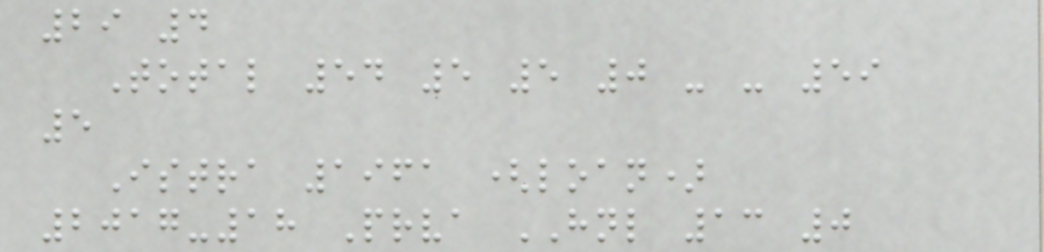29 4
Total 54 5 5 0 - - 59
5
Istra 1961 (loan)
2017-18 Prva HNL 13 0
